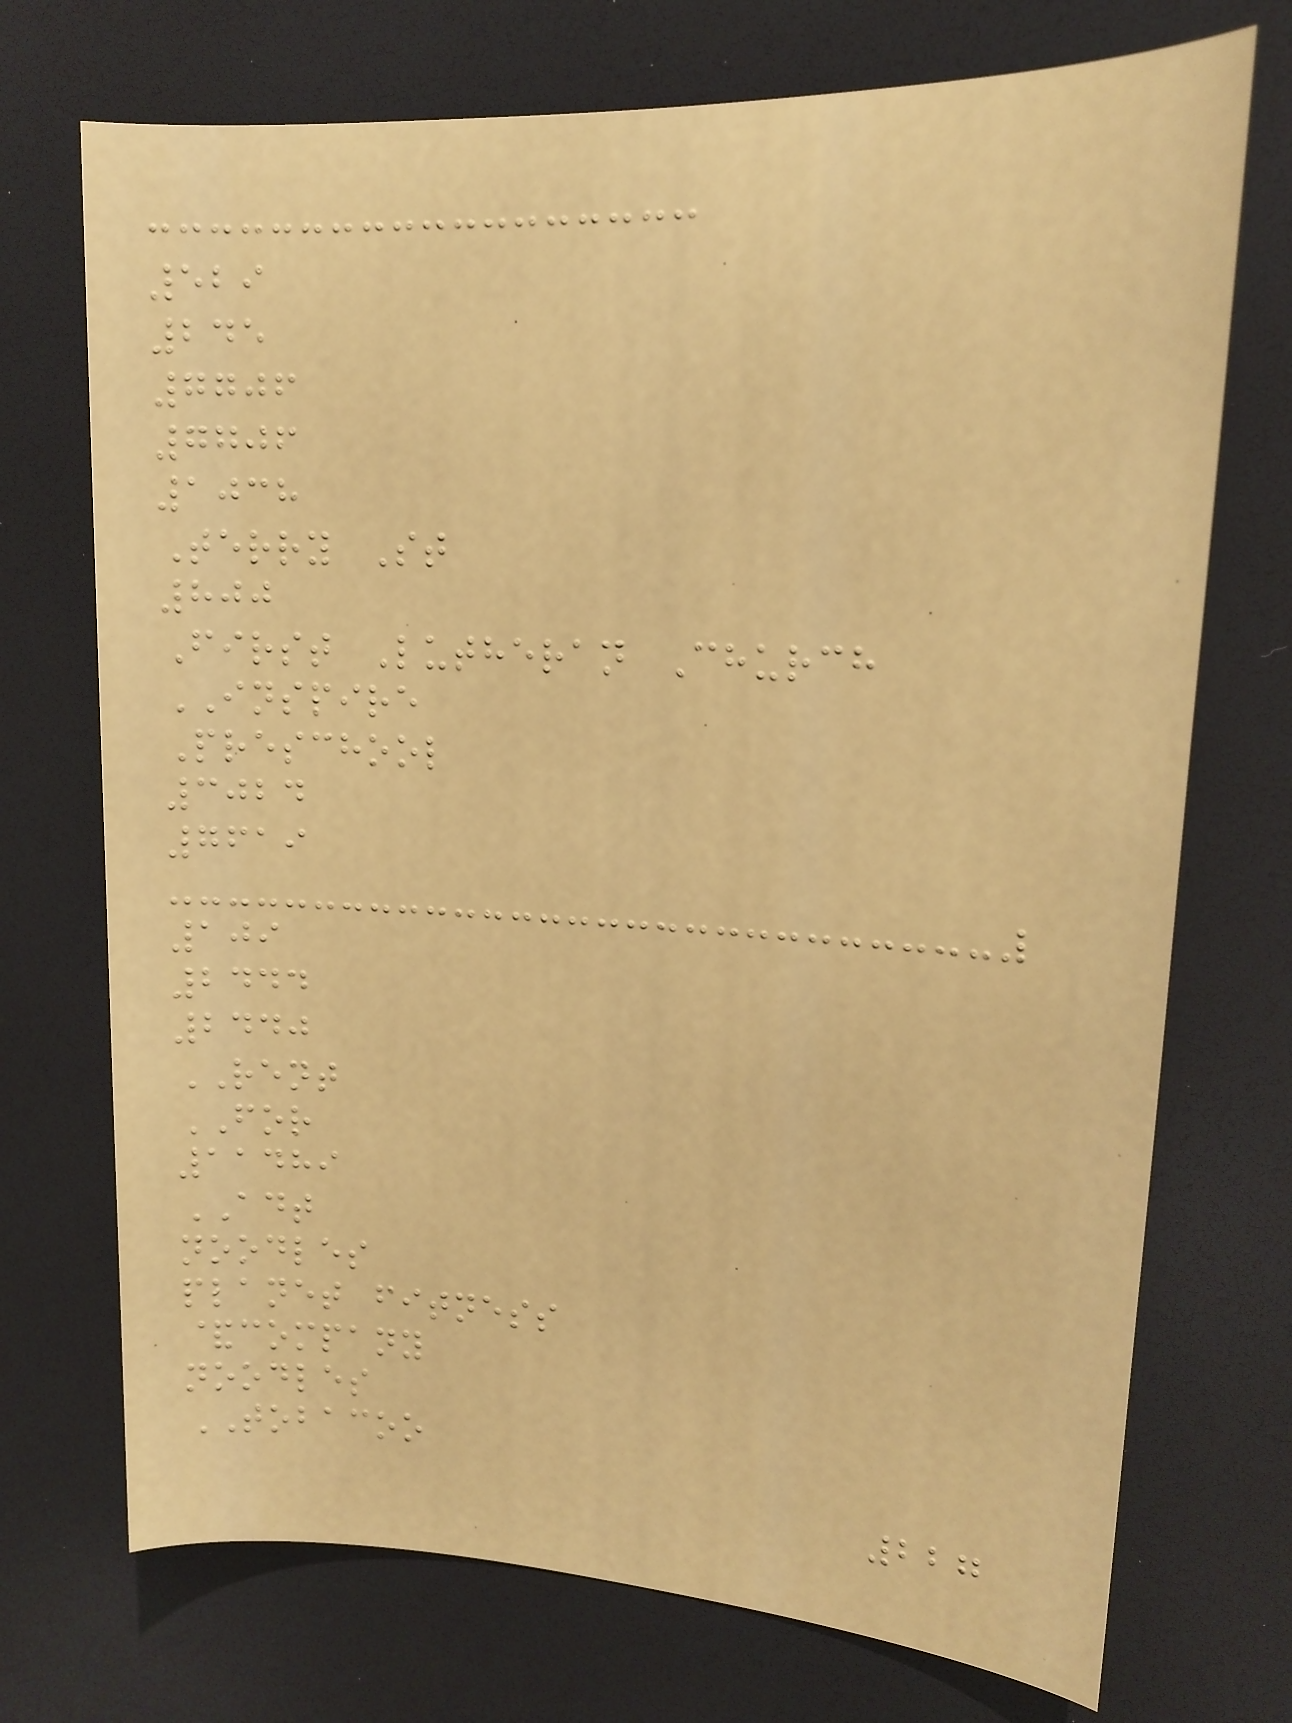529
245
7706
7706
1038
Terry St
800
First Lutheran Church
INSPIRE
Preschool
3024
7619
109
2444
2440
RENT
FOR
11489
ADT
noodles
planet fitness
&company
noodles
TOBACOO
227
